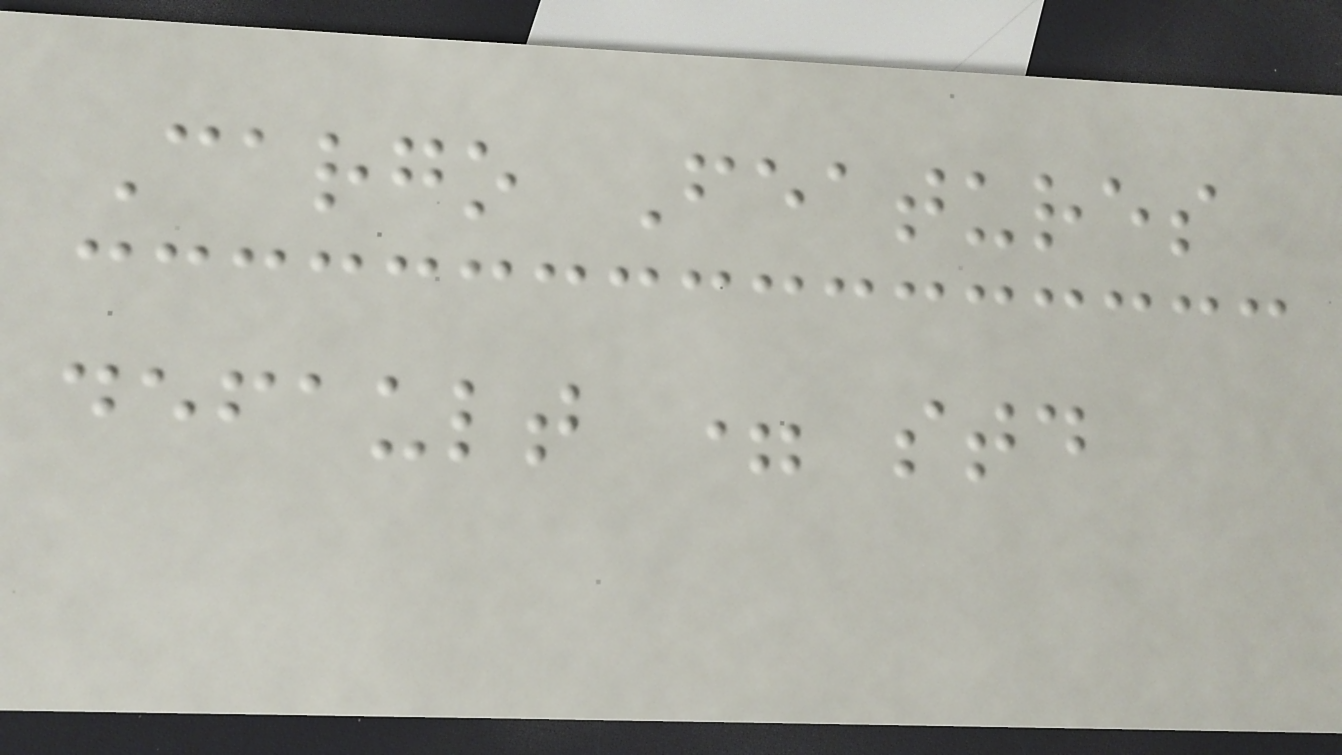Cargo Features
default = std
